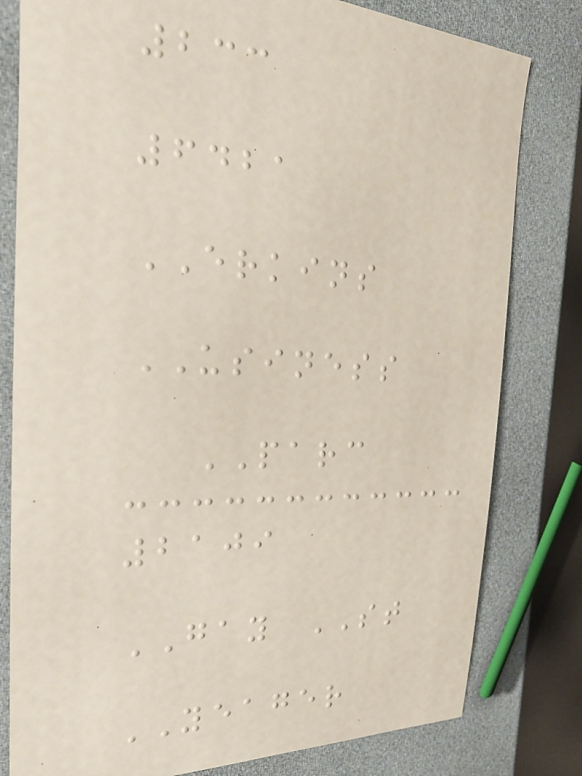233
6421
ERKINS
USINESS
PARC
2109
GAY ST
YEAGER
